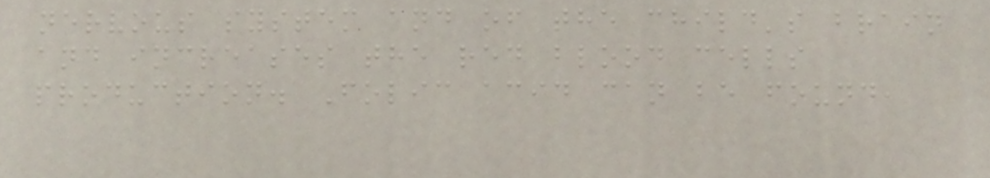nervous system and of the child's brain
and increases the red blood cells
production. Folic acid can be found,
